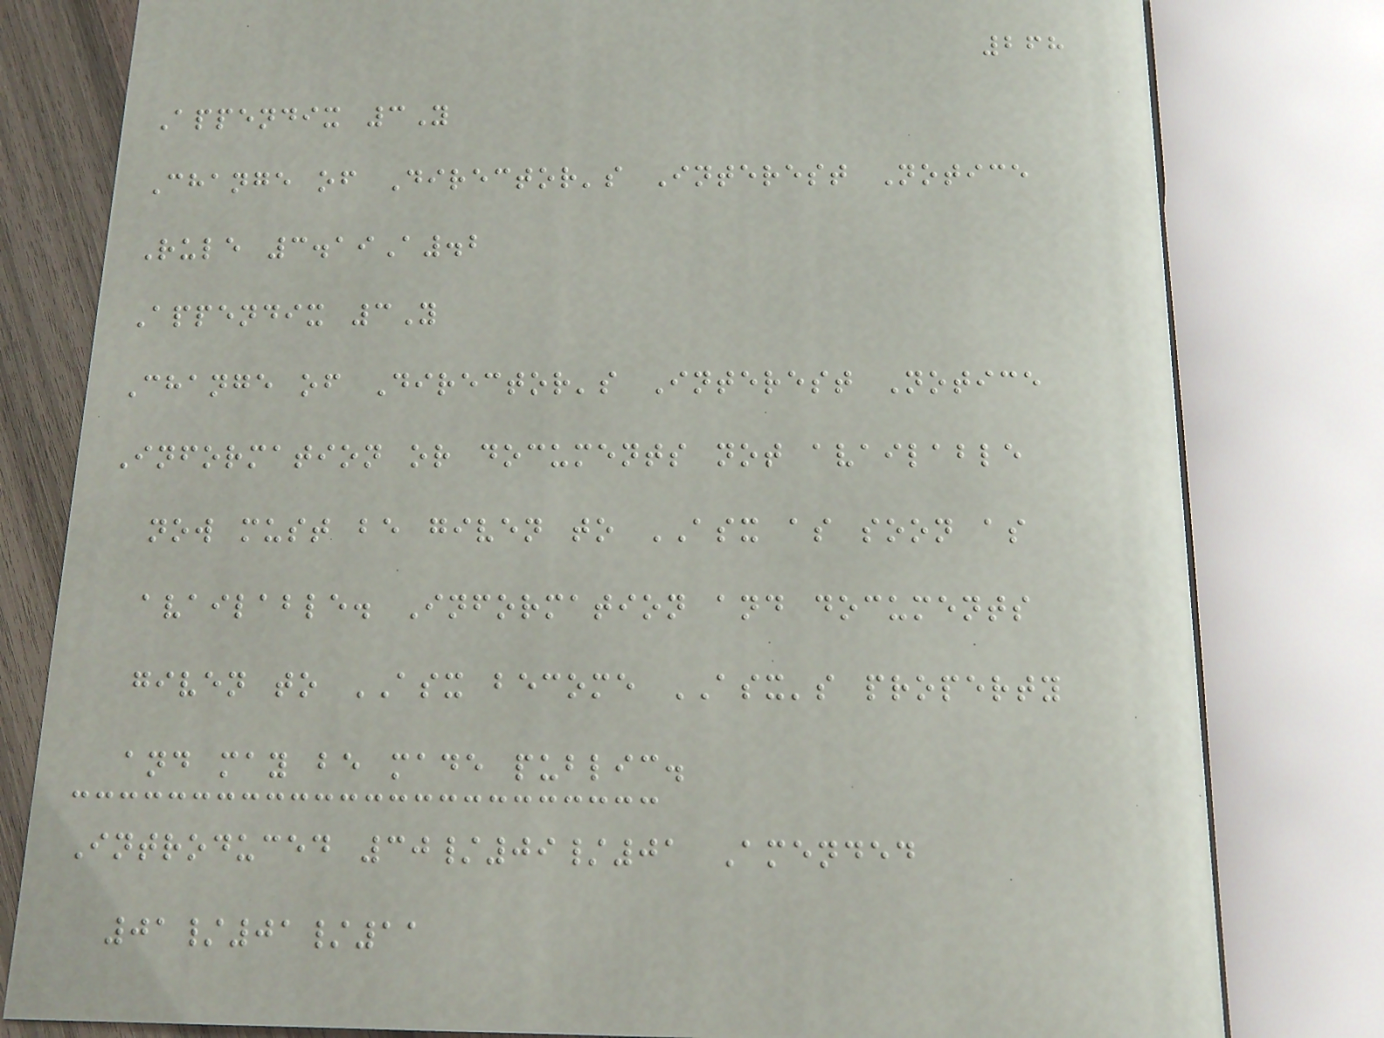268
Appendix 3Y
Change of Director's Interest Notice
Rule 3.19A.2
Appendix 3Y
Change of Director's Interest Notice
Information or documents not available
now must be given to ASX as soon as
available. Information and documents
given to ASX become ASX's property
and may be made public.
Introduced 30/09/01 Amended
01/01/11
